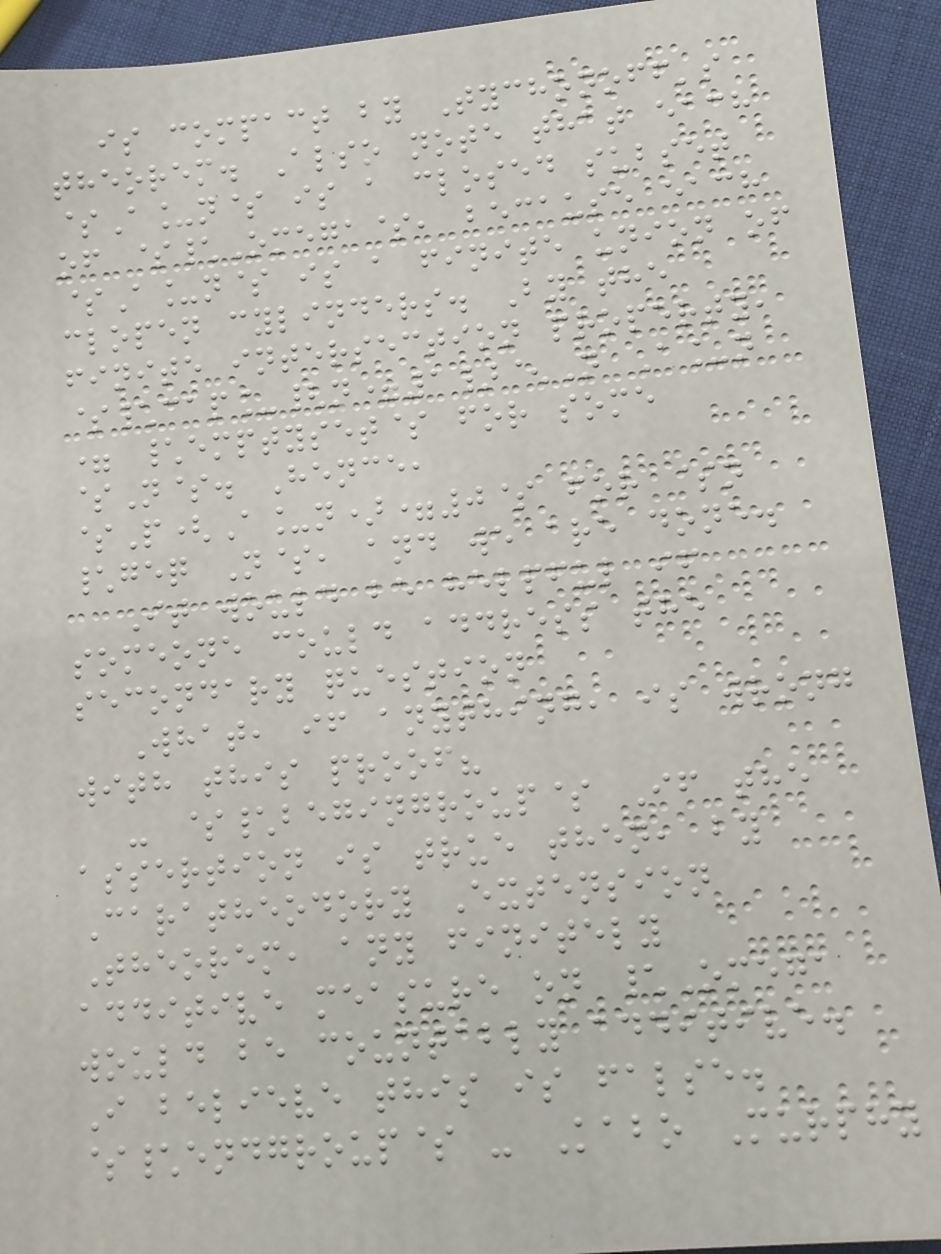is compact by Tychonoff's
theorem. Also note that each
$A_n$ is a closed subset
of $\Omega$, because each
$A_n$ is a finite union of
clopen cylinders. By the
finite intersection property,
$\cap_{n=1}^N A_n
= \emptyset$ for some
$N$. Hence,
$P(A_n)=0$ for $n
\geq N$, and we are done.
It would be helpful if
someone could address the
secondary question
What, if anything, is wrong
with this proof?
- $\begingroup$ If the
assertion is true then, by
Caratheodory Extension
Theorem, any finitely
additive measure on \Omega
would be countably additive.
I believe this is false.
$\endgroup$ - Kabo Murphy
